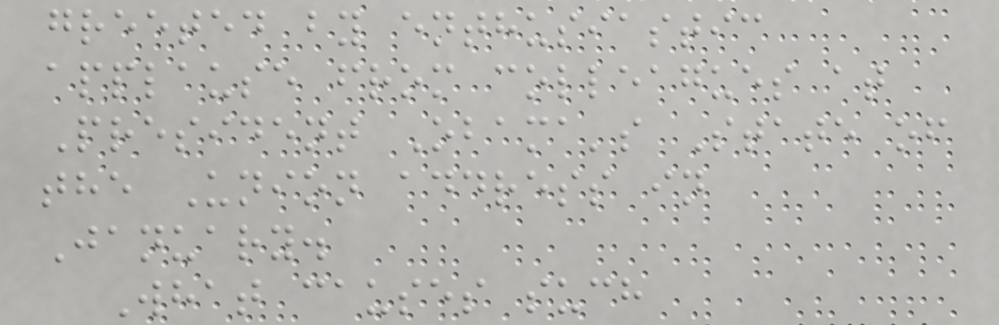greeted by enthusiastic
applause from colleagues at
President Obama's State of
the Union address in
January.
What causes such
